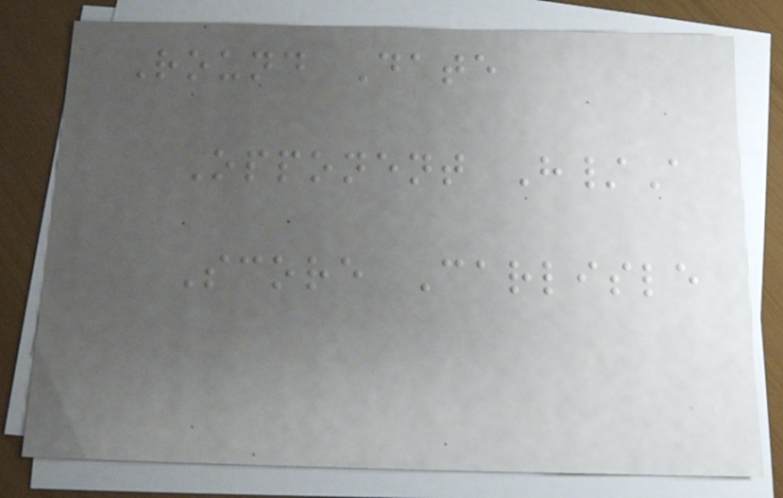Round Date
Opponent H/A
Score Carlisle
